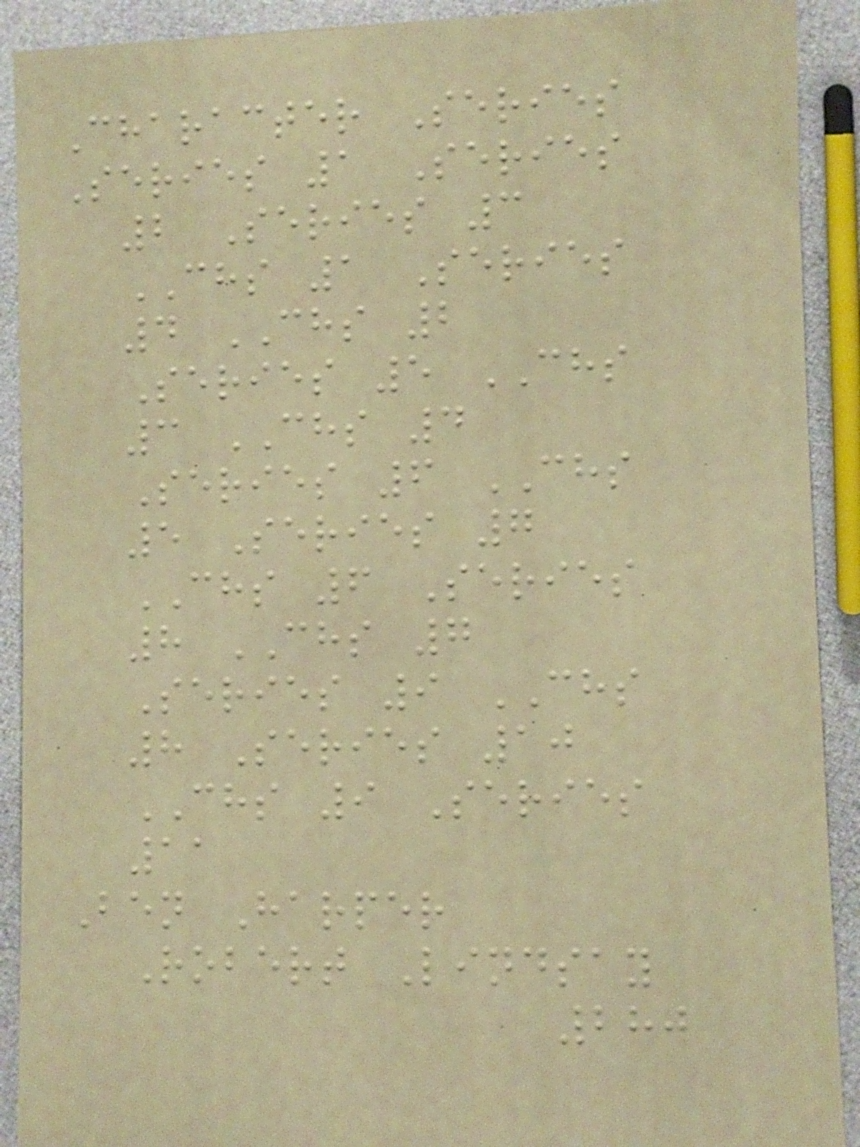Character Series
Series 1 Series
2 Series 3
CHS 1 Series
4 CHS 2
Series 5 CHS
3 CHS 4
Series 6 CHS
5 Series 7
CHS 6 Series
8 CHS 7
Series 9 CHS
8 Series 10
CHS 9 Series
11
Ben Harper
Robert Lindsay
280
